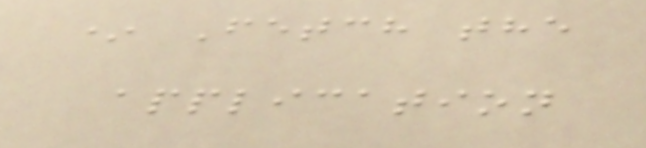* Fetch the
application
